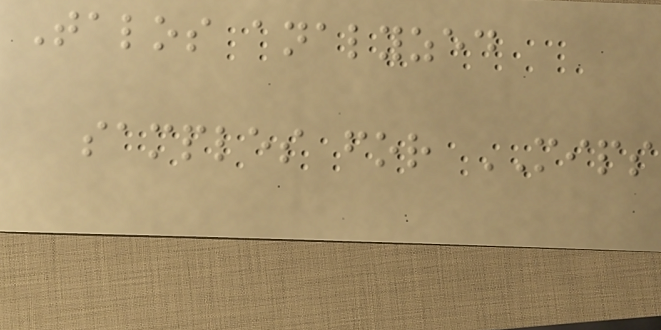Talos analyzed
samples for MIPS
